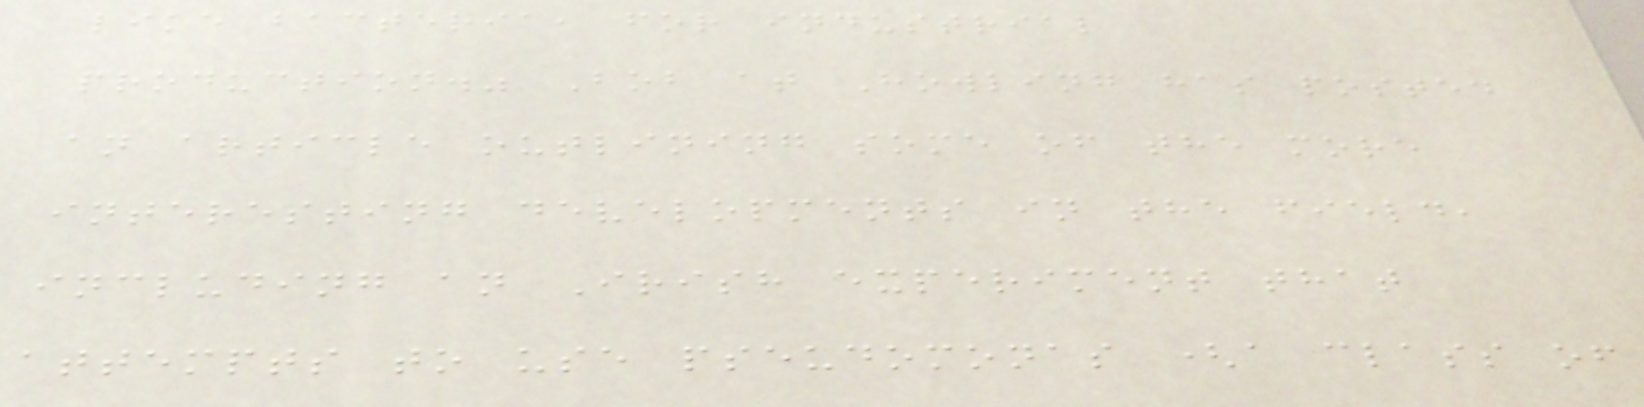like bacteria, for industrial
production." Bob at Howling has posted
an article outlining some of the more
interesting developments in the field,
including an Irish experiment that
attempts to use pseudomonas (a class of
